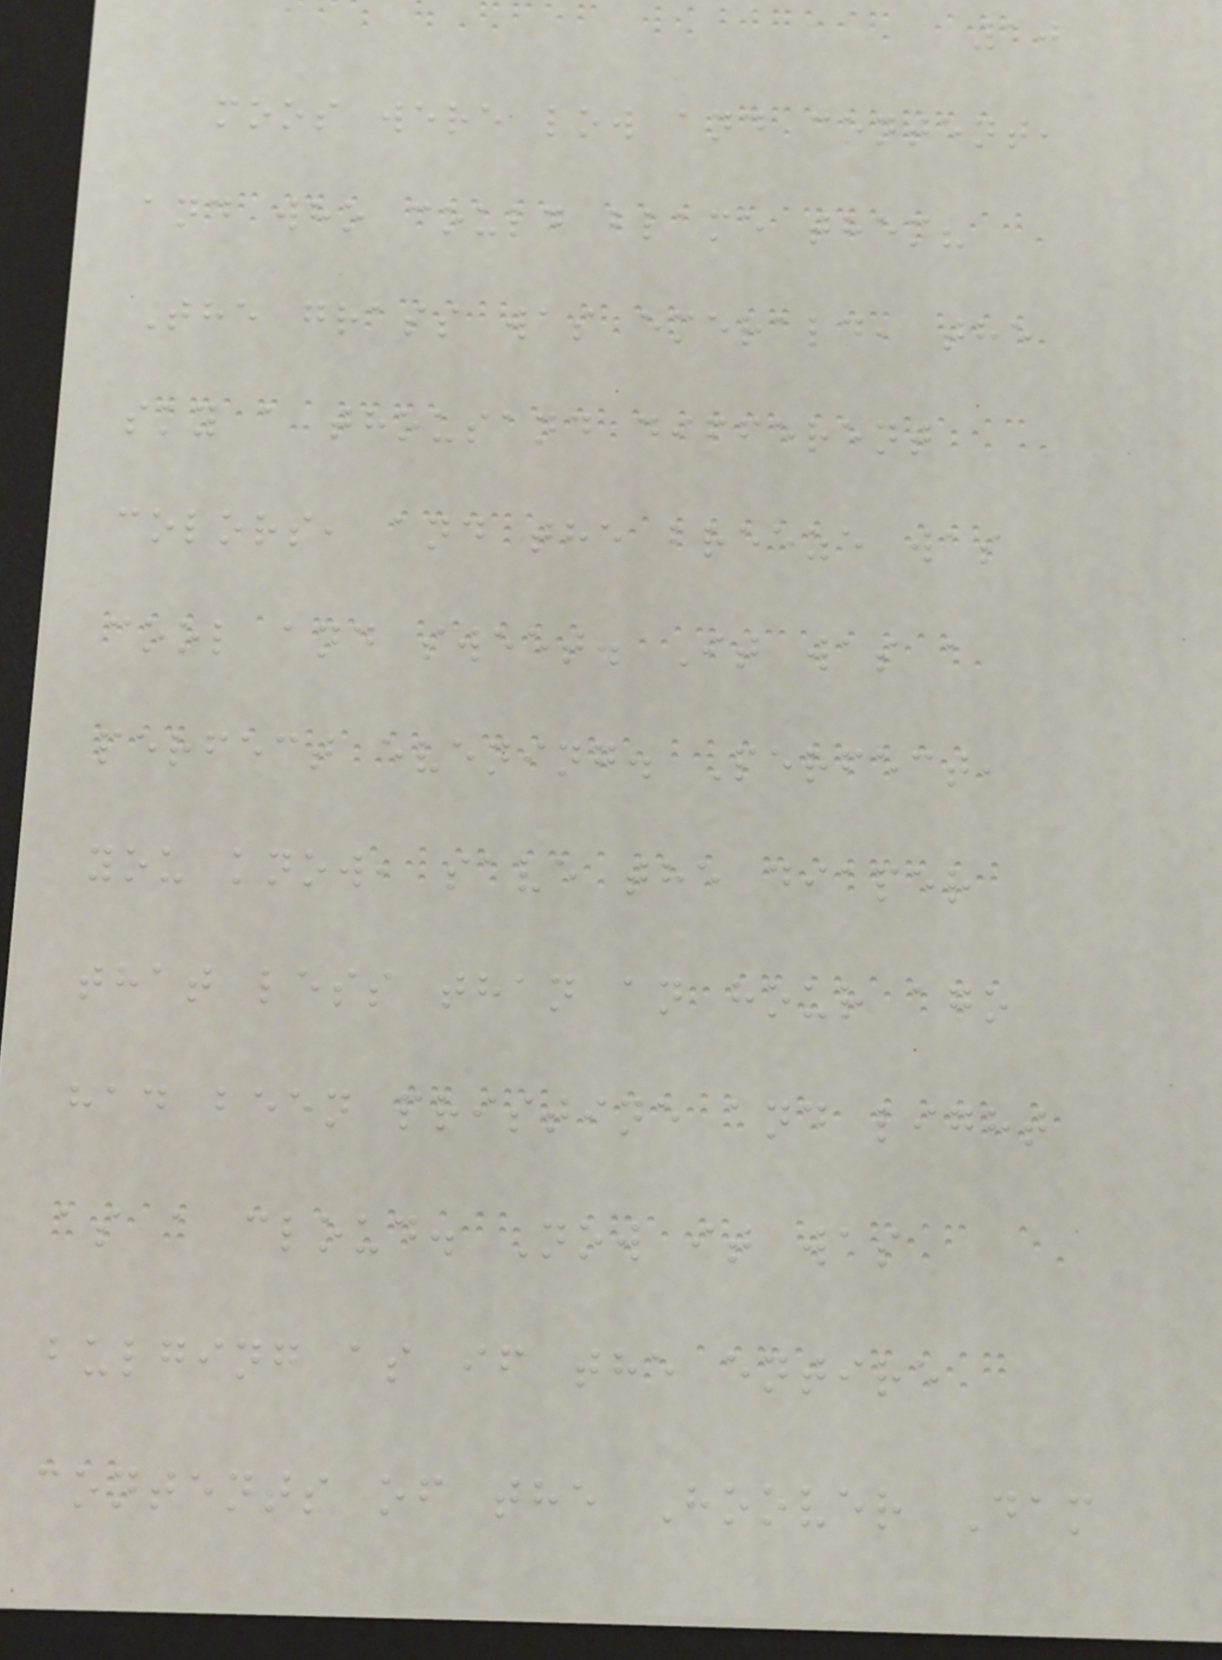10
moos were low and content,
and who could blame them?
The grass was emerald, the
sky a thousand different
colors, and the breeze was
cool and sweet. It was a
perfect evening. Perfect,
you know, save the diaper
that less than an hour ago
had been pristine and light
as a cloud. Now it was
bulging as if the entire
contents of the Hoover Dam
